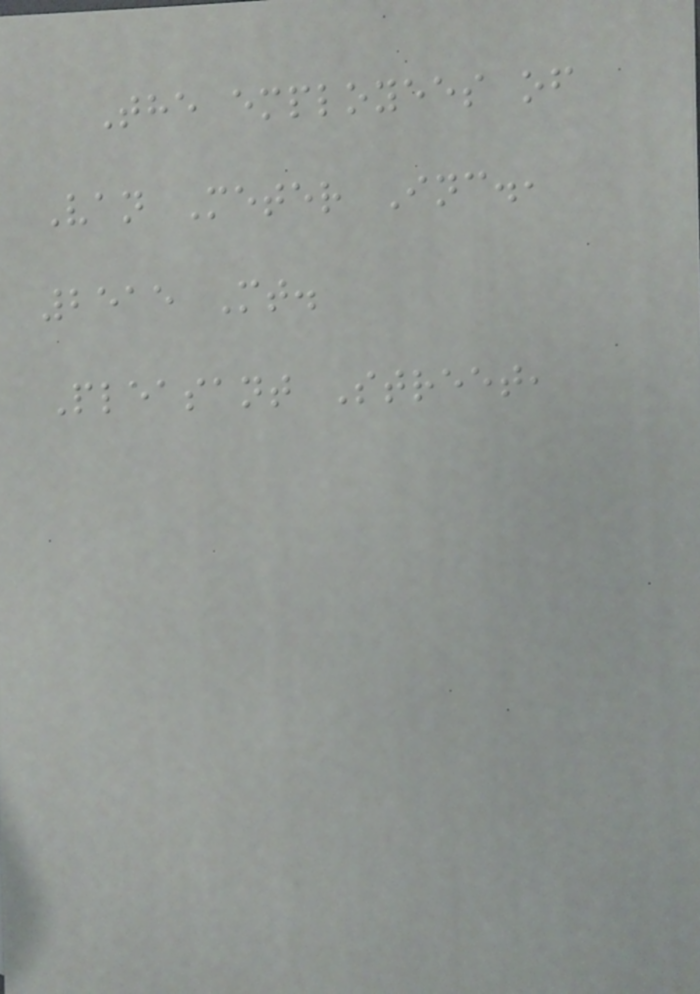The employees of
Van Meter Inc.,
2515 Mt.
Pleasant Street,
